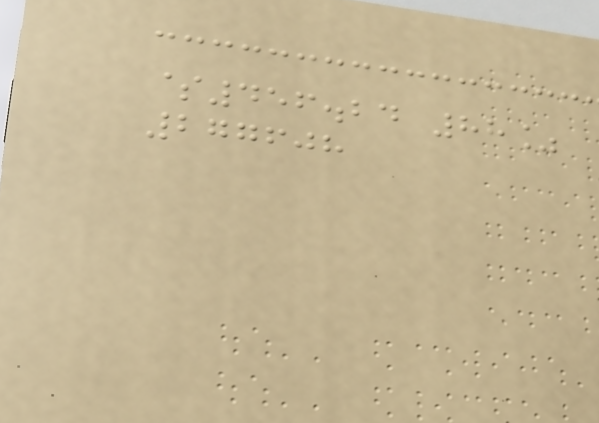$456.24 88%
277608
